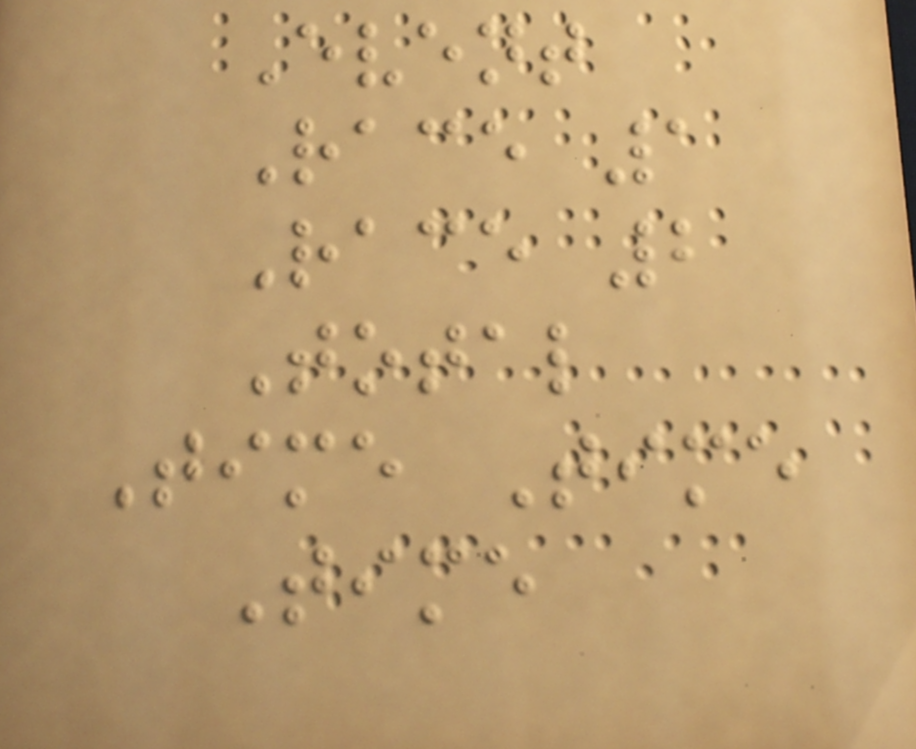Event
Race 1
Race 2
Total
Time Time
Time
